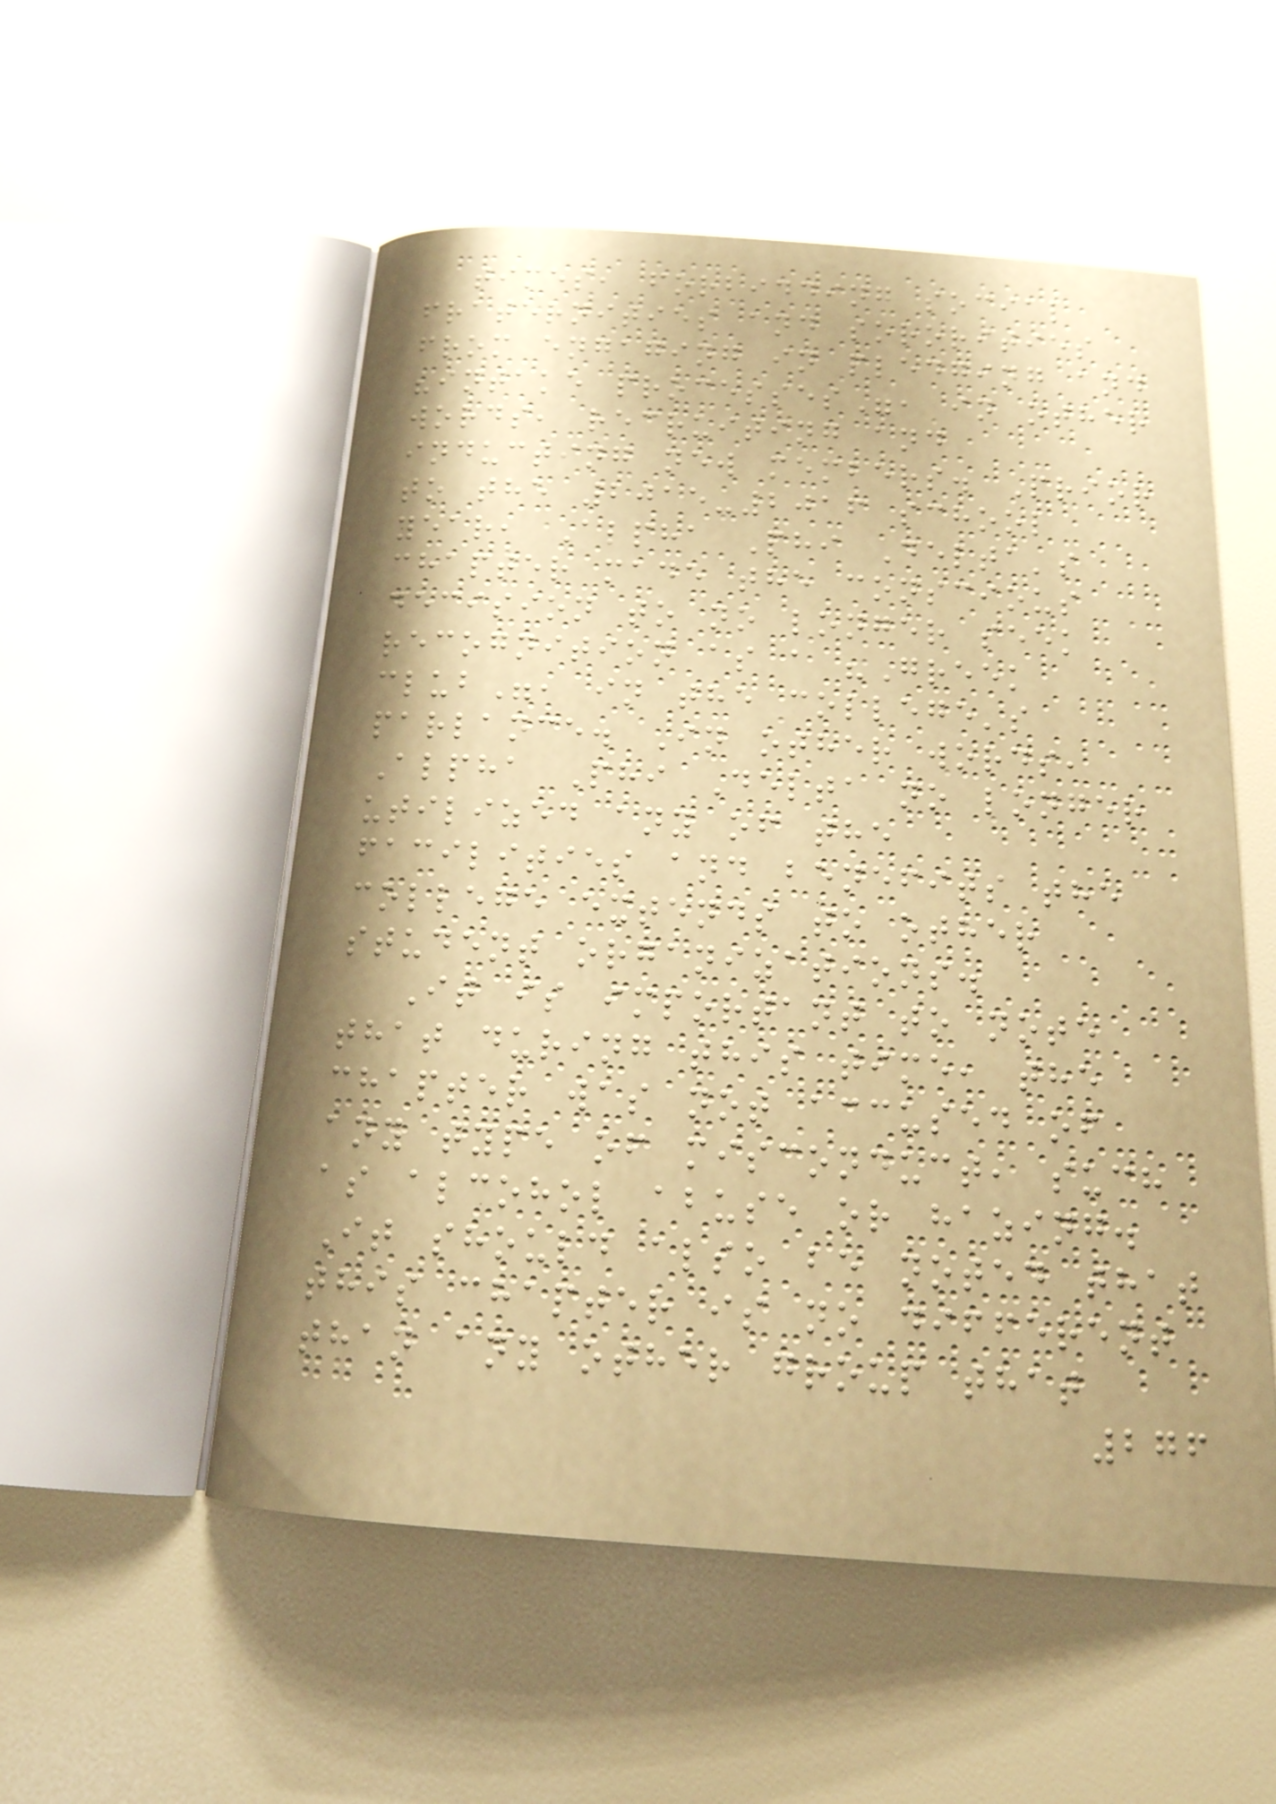times, forbidding social
fraternities and sororities
from engaging in pledging and
"intake processes", in other
words, recruiting and
inducting new members. Prior
to the 2015-2016 school
year, Alpha Phi Delta's
chapter made the conscious
decision to no longer seek
recognition as a "Greek
club", in the college's
parlance. In other words,
Alpha Phi Delta no longer
utilized any of the
facilities and benefits the
college extends to other
student organizations.
It is important to note
that during this time, the
chapter was not accused of
any type of misconduct, such
as alcohol abuse or hazing.
It should also be noted that
this chapter is no different
than any other group that
276
